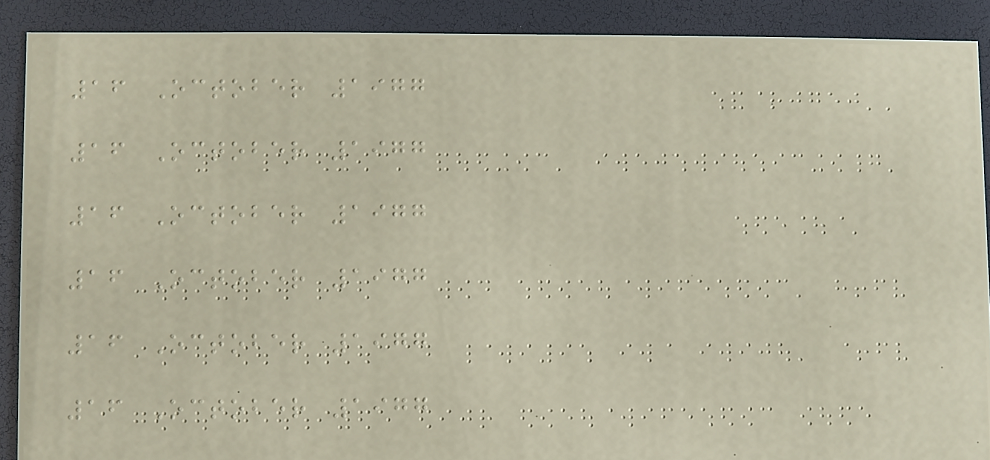16 October 1977
16 October 1977
16 October 1977
16 October 1977
16 October 1977
16 October 1977
